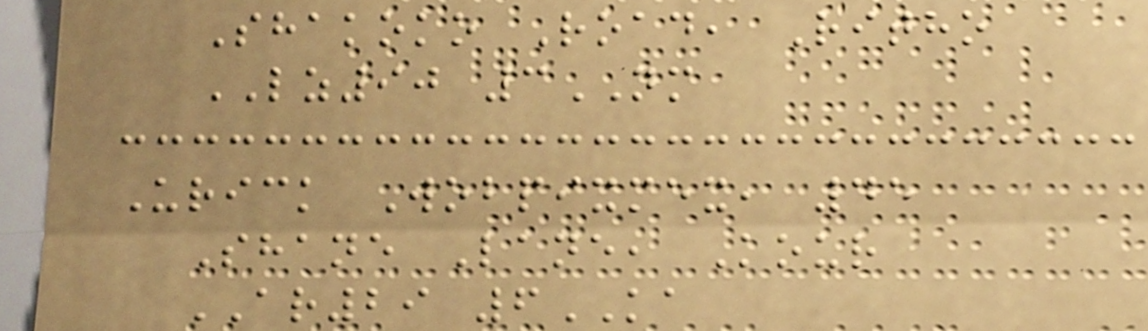Shakoko Road, Ritho
LZ90 3NM
Urick Wobpixmex, 45
Shane Lane, Kour
AR29 6KA
